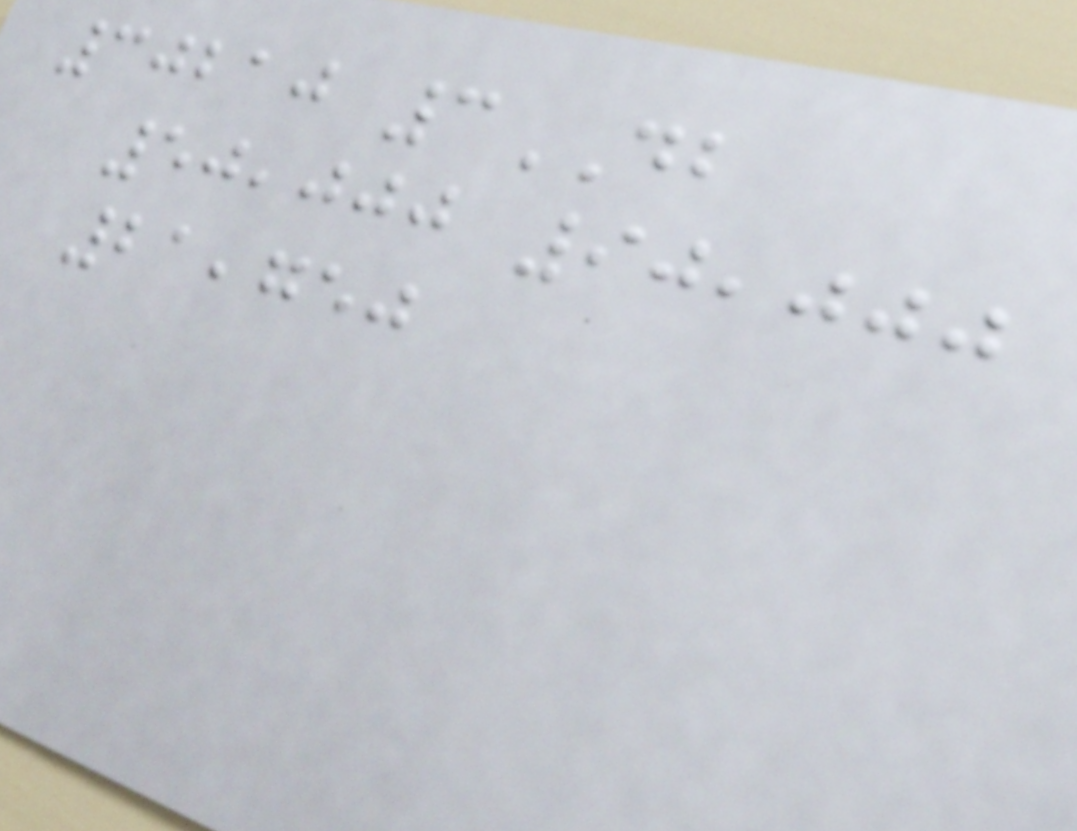30210 3DB
50,000 90,000
21,750
